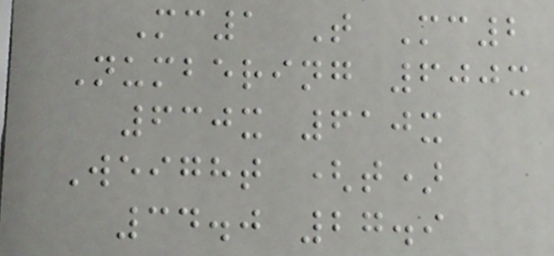Mc1 T Mc2
Numbering 600x
630x 610x
Weight (t)
34.0 27.9
